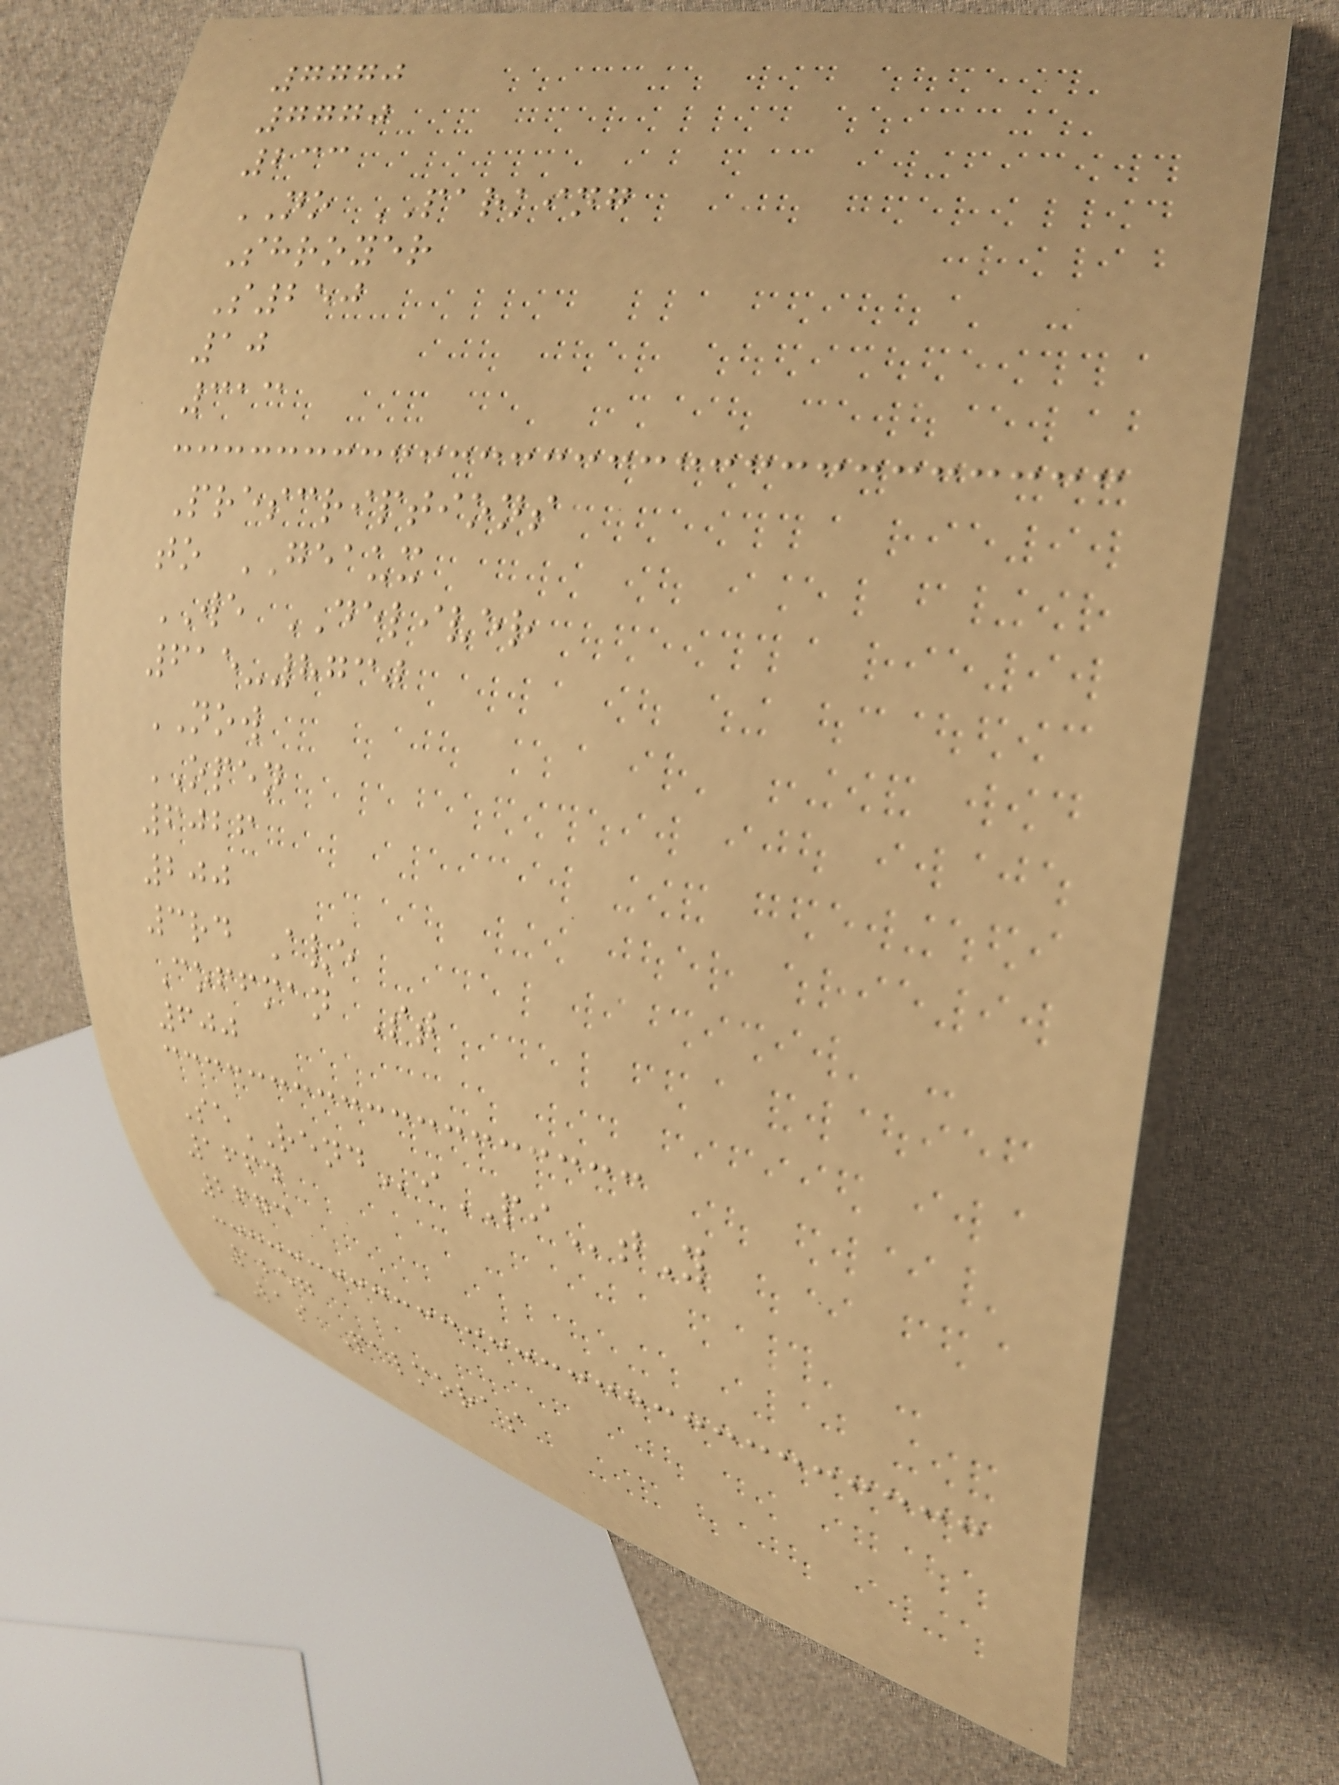7770
7770
233
NO PARKING
Shroyer
S250
10
313
Prescriptions
to GEAUX
WE DELIVER
615-8730
NOW
OPEN
6026
200
3rd Ave
Coffman St
600
SeRENDiPItY
1664
2673
1257
Las Palmoras
